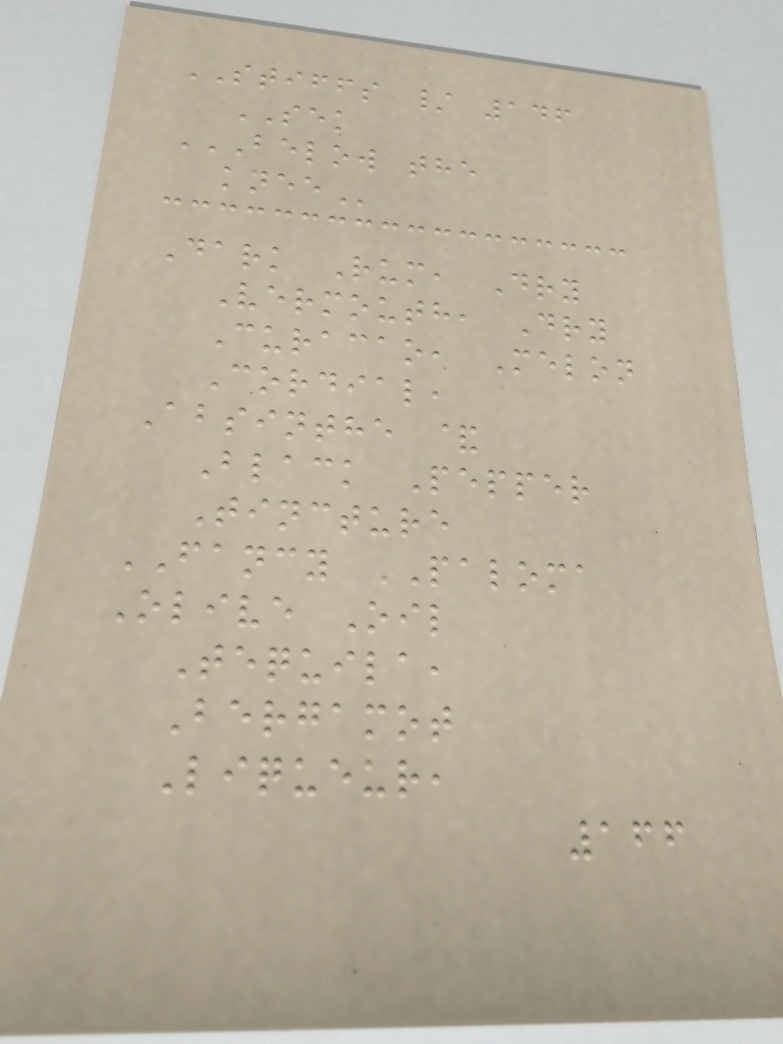STIFFS / 146
SEK
BELOW THE
KNEE
Dark Rum, Dry
Vermouth, Dry
Curacao, Melon
Cordial,
Absinthe &
Black Pepper
Tincture
FANCY PALOMA
Olive Oil
Tequila,
Bergamot
Liqueur,
166
